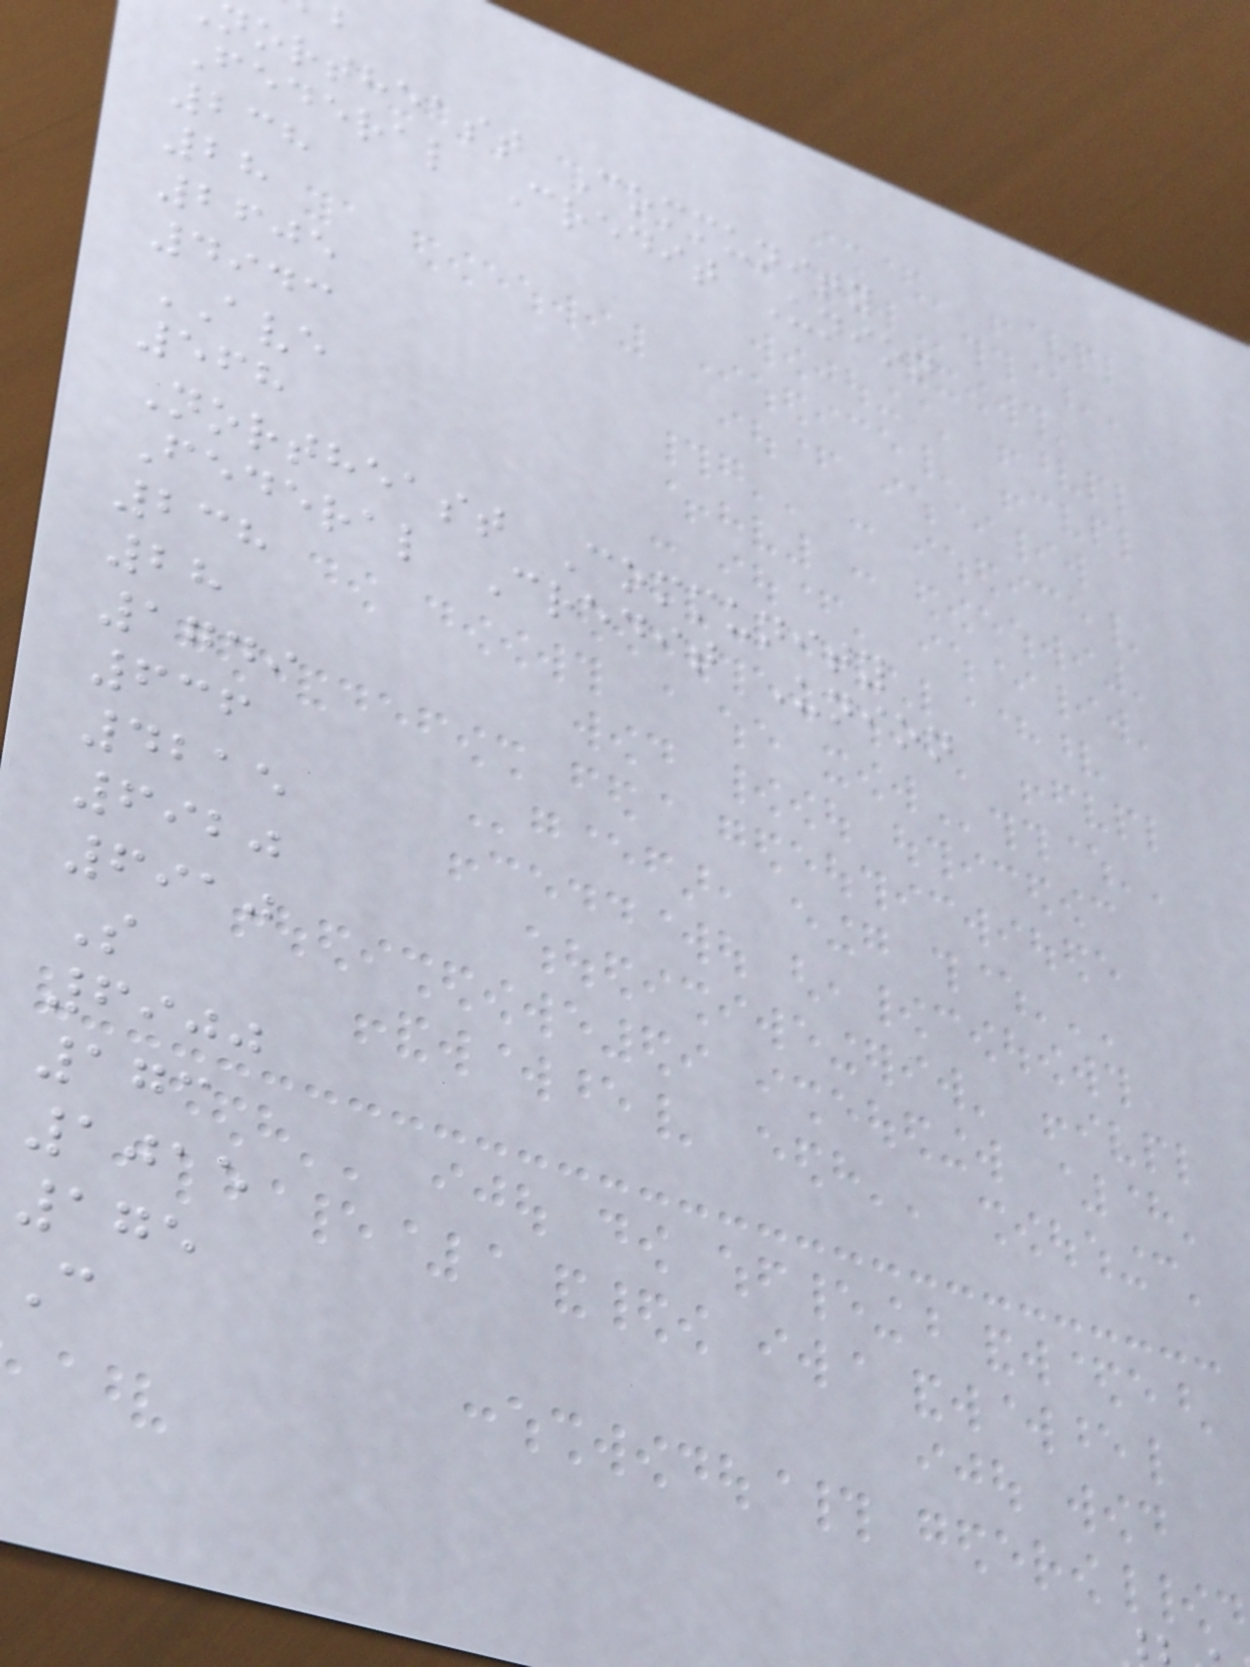northeast Community
Federal Credit Union
238
28
2605
4943
AVE
568
Northeast Community
Federal Credit Union
238
28
1749
636
4215
6920
6910
S
6900
173
1015
175
C
